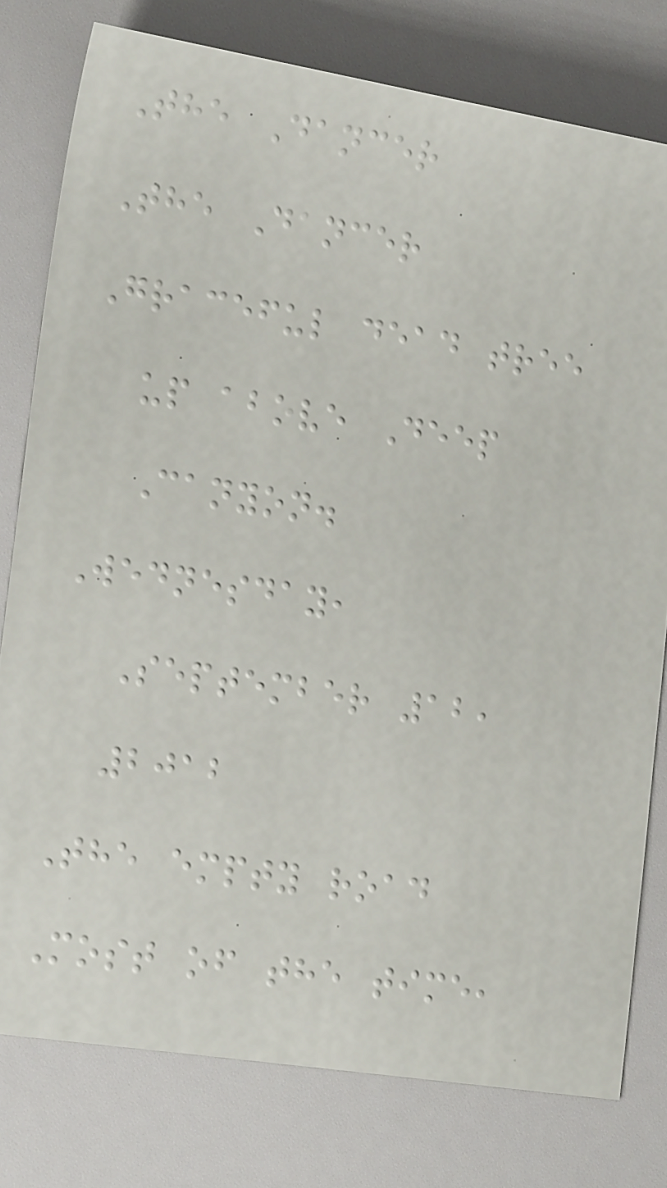The Dancer
The Dancer
Graceful dead tree
up above Deep
Canyon.
Wednesday,
September 12,
2012
The empty road
Most of the time,
